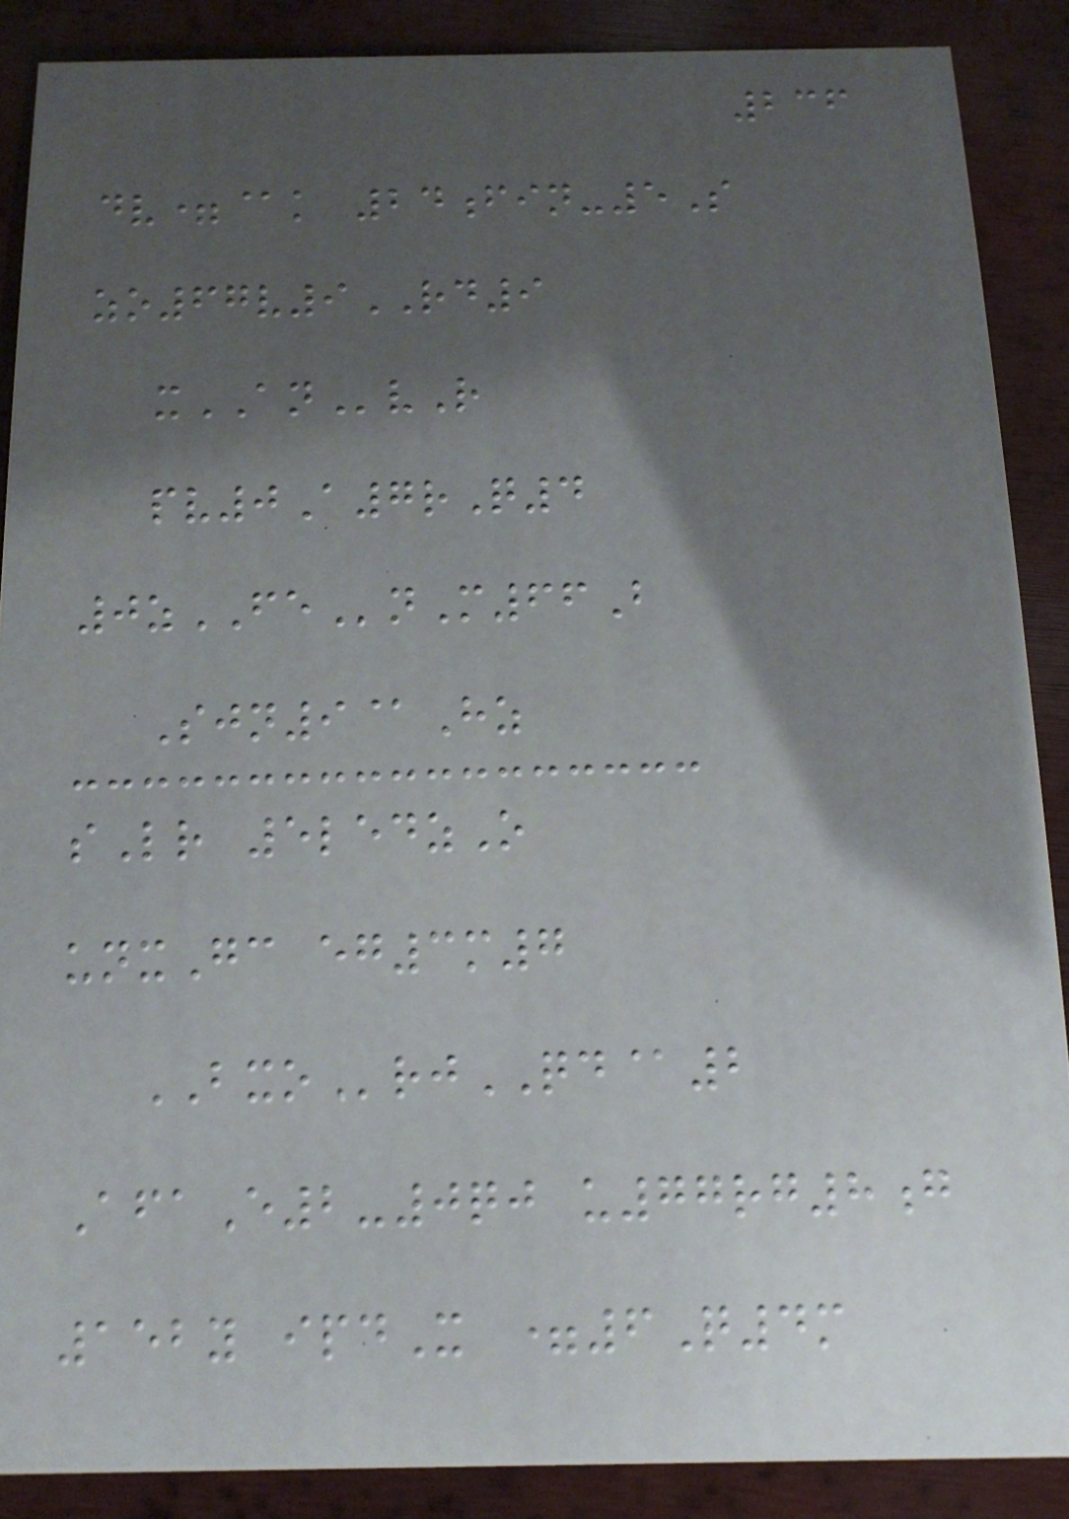236
dv=@k 24fin-5S
zo67v9RD9
xANvR
pv0A7rQ4
0zFEnM66B
Sjn9@Hz
sLr 5ledzO
unxGc eg3m7
BXOrjQD@2
AfaE2-0qj u77rg8g
152y ipdX =6Q4m
